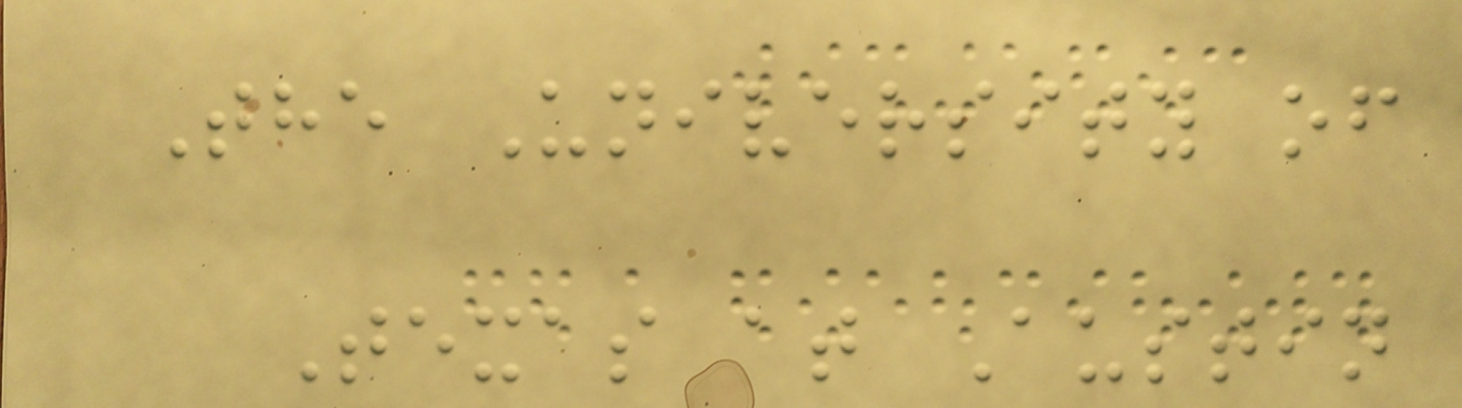The University of
Texas at Austin
